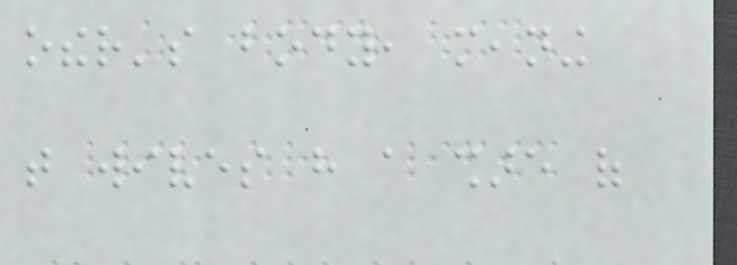other's body, meaning
that wives have a share of
